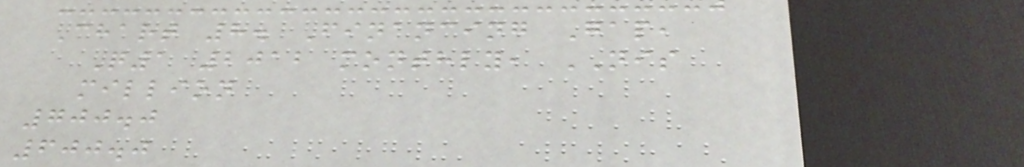Chart 8. Financing Gap,
Q1 2012 monthly, NIS
million
700.0
600.0
